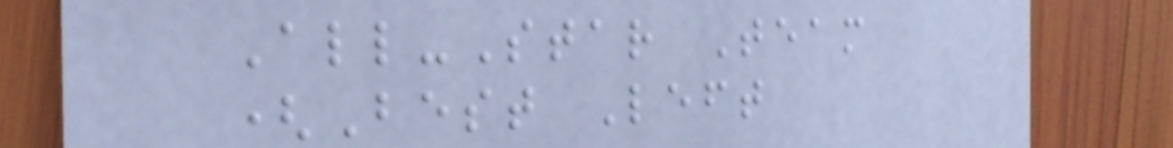All-Star Team
(Best Left
